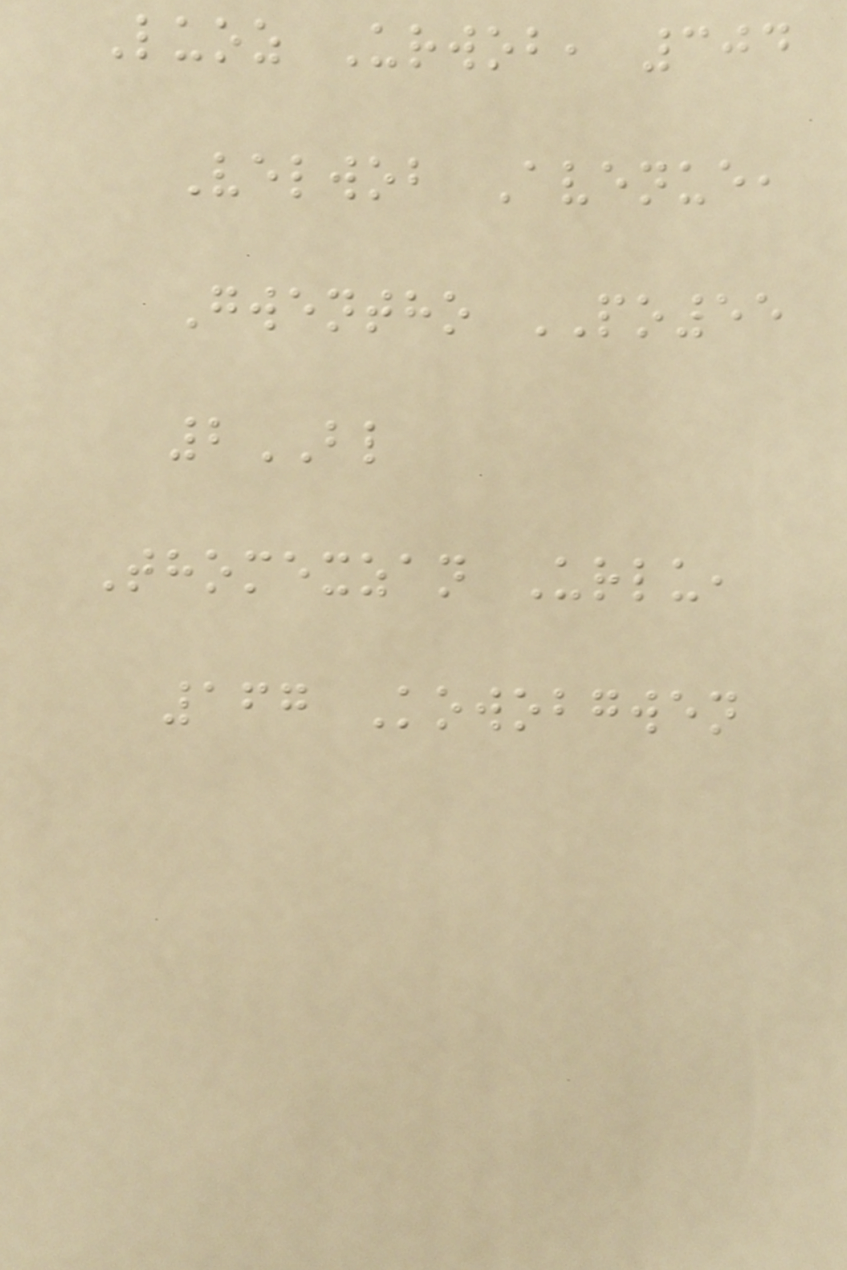Luoz Urwob, 304
Velwob Avenue,
Gwentho PO55
2BL
Thomexzan Urlu,
167 Kowobgwen
